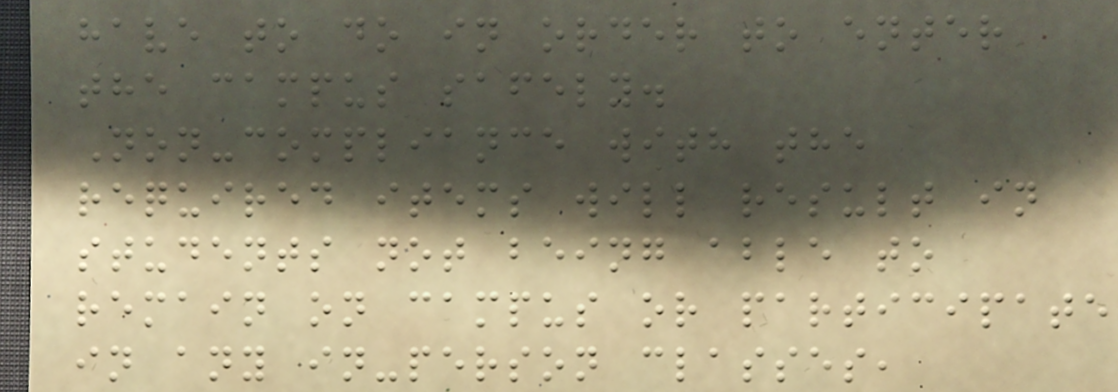have to do in order to enter
the campus safely.
Non-compliance with the
required items will result in
students not being able to
remain on campus or participate
in any in-person classes,
